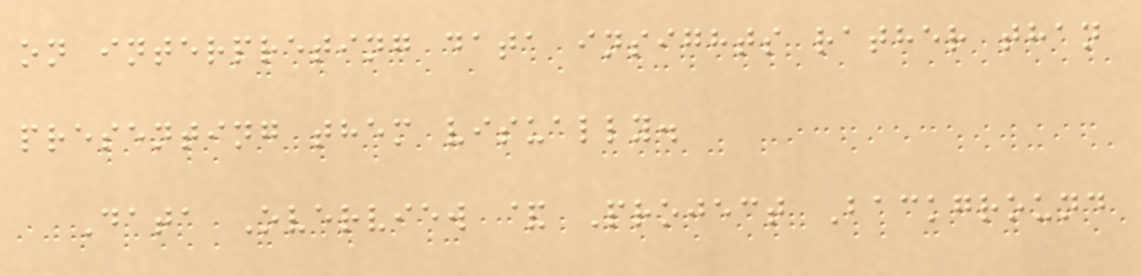on interpreting data insights rather than
presenting them visually.
Data Overview & Project Background
